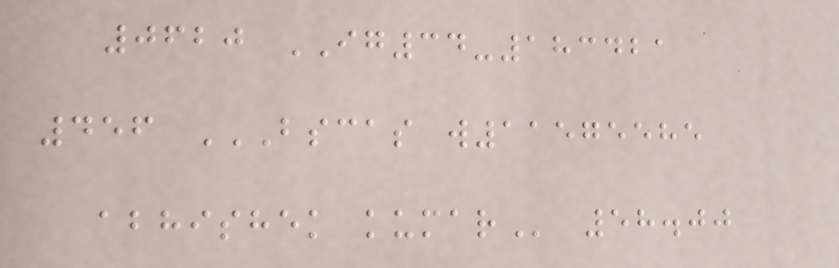0620 IG34-183421
456 BSCAS W11575585
ABHISHEK KUMAR 58.00
